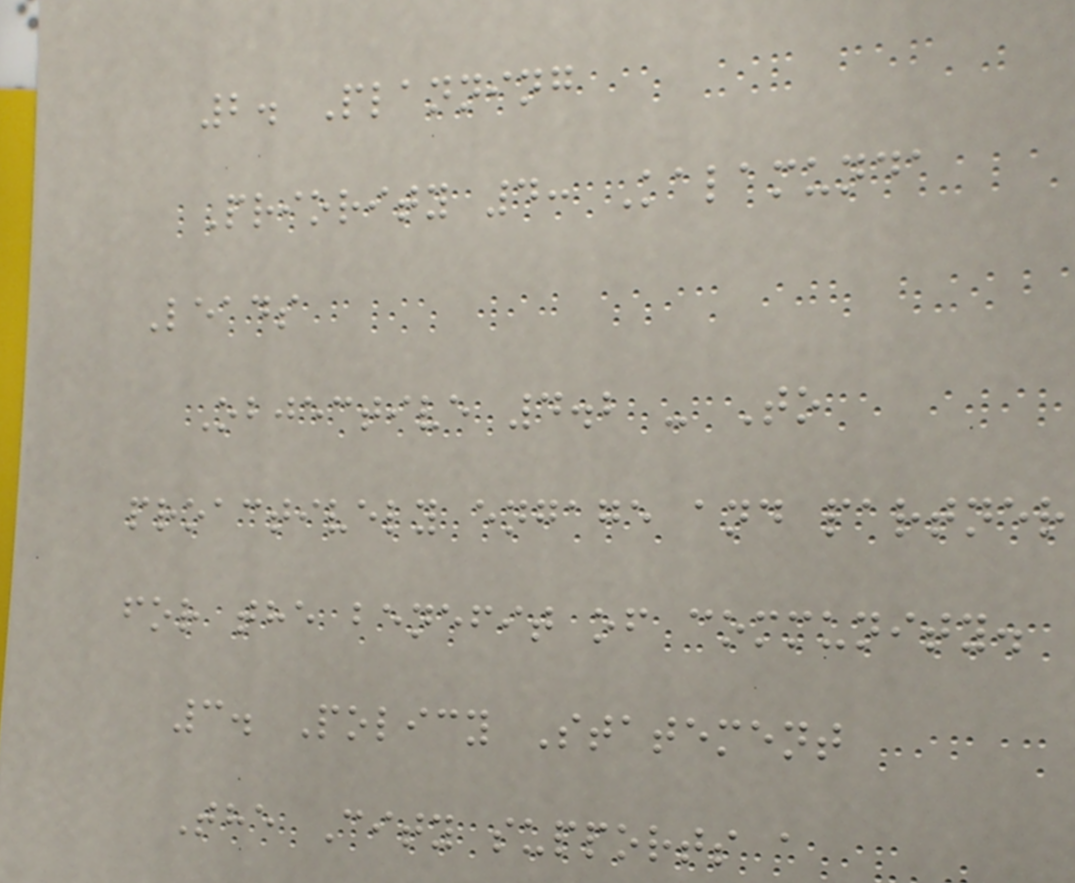2. Planning
Priority 4: Kalamunda
Leads
Objective 4.2 - To
proactively engage and partner
for the benefit of community.
3. Policy Statement
The City supports a
